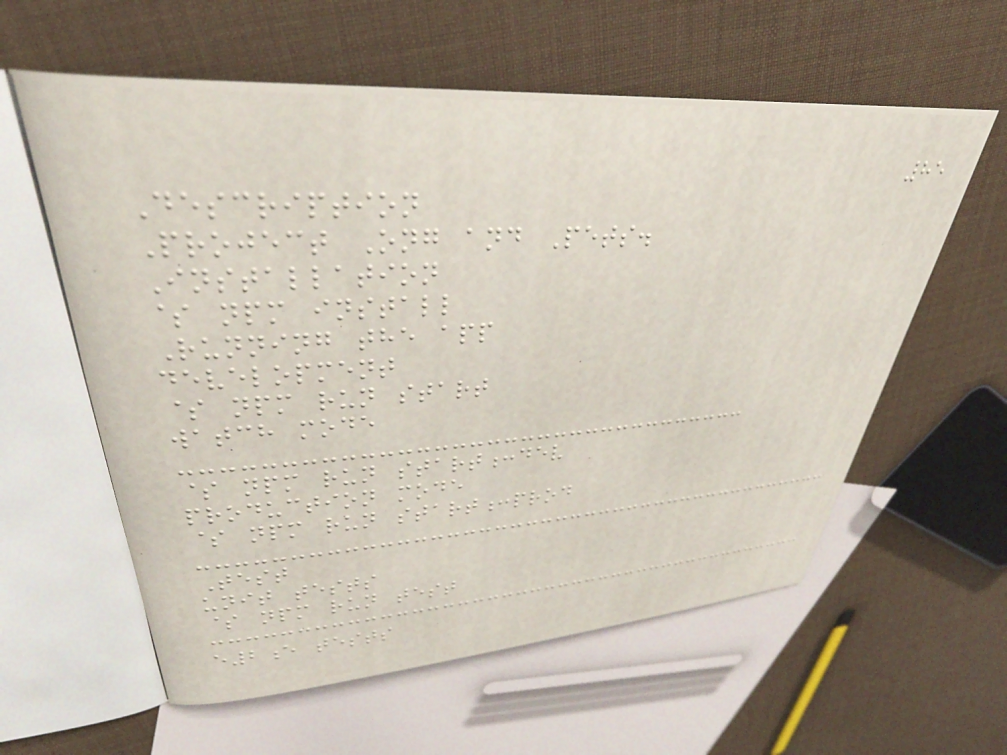85
Description
Project Ong and Pets.
Installation
$ npm install
Running the app
development
$ npm run start
watch mode
$ npm run start:dev
production mode
$ npm run start:prod
Test
unit tests
$ npm run test
e2e tests
